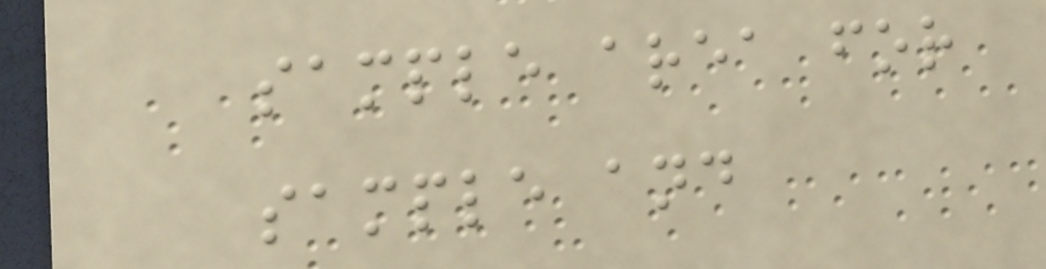sample area for
sample and
